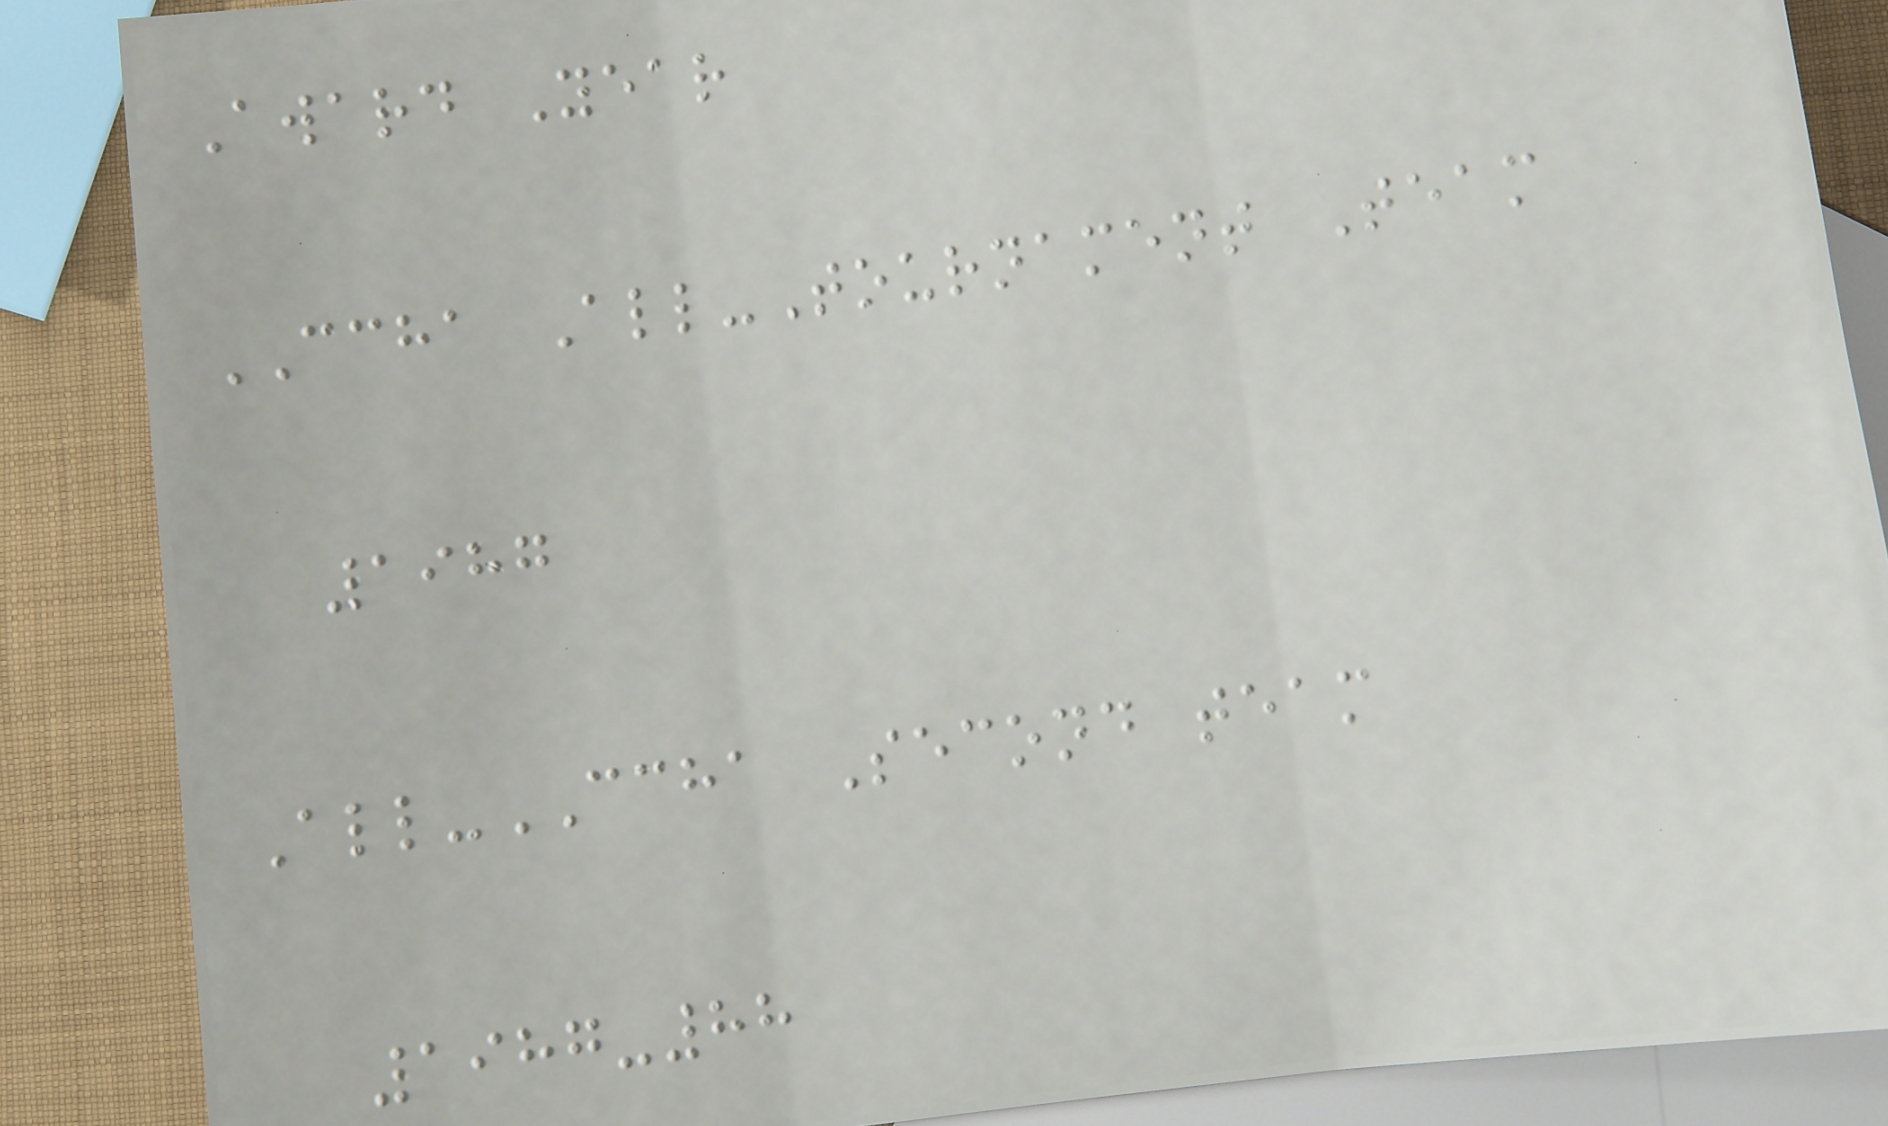Award Year
CCHA All-Tournament Team
1987
All-CCHA Second team
1987-88
